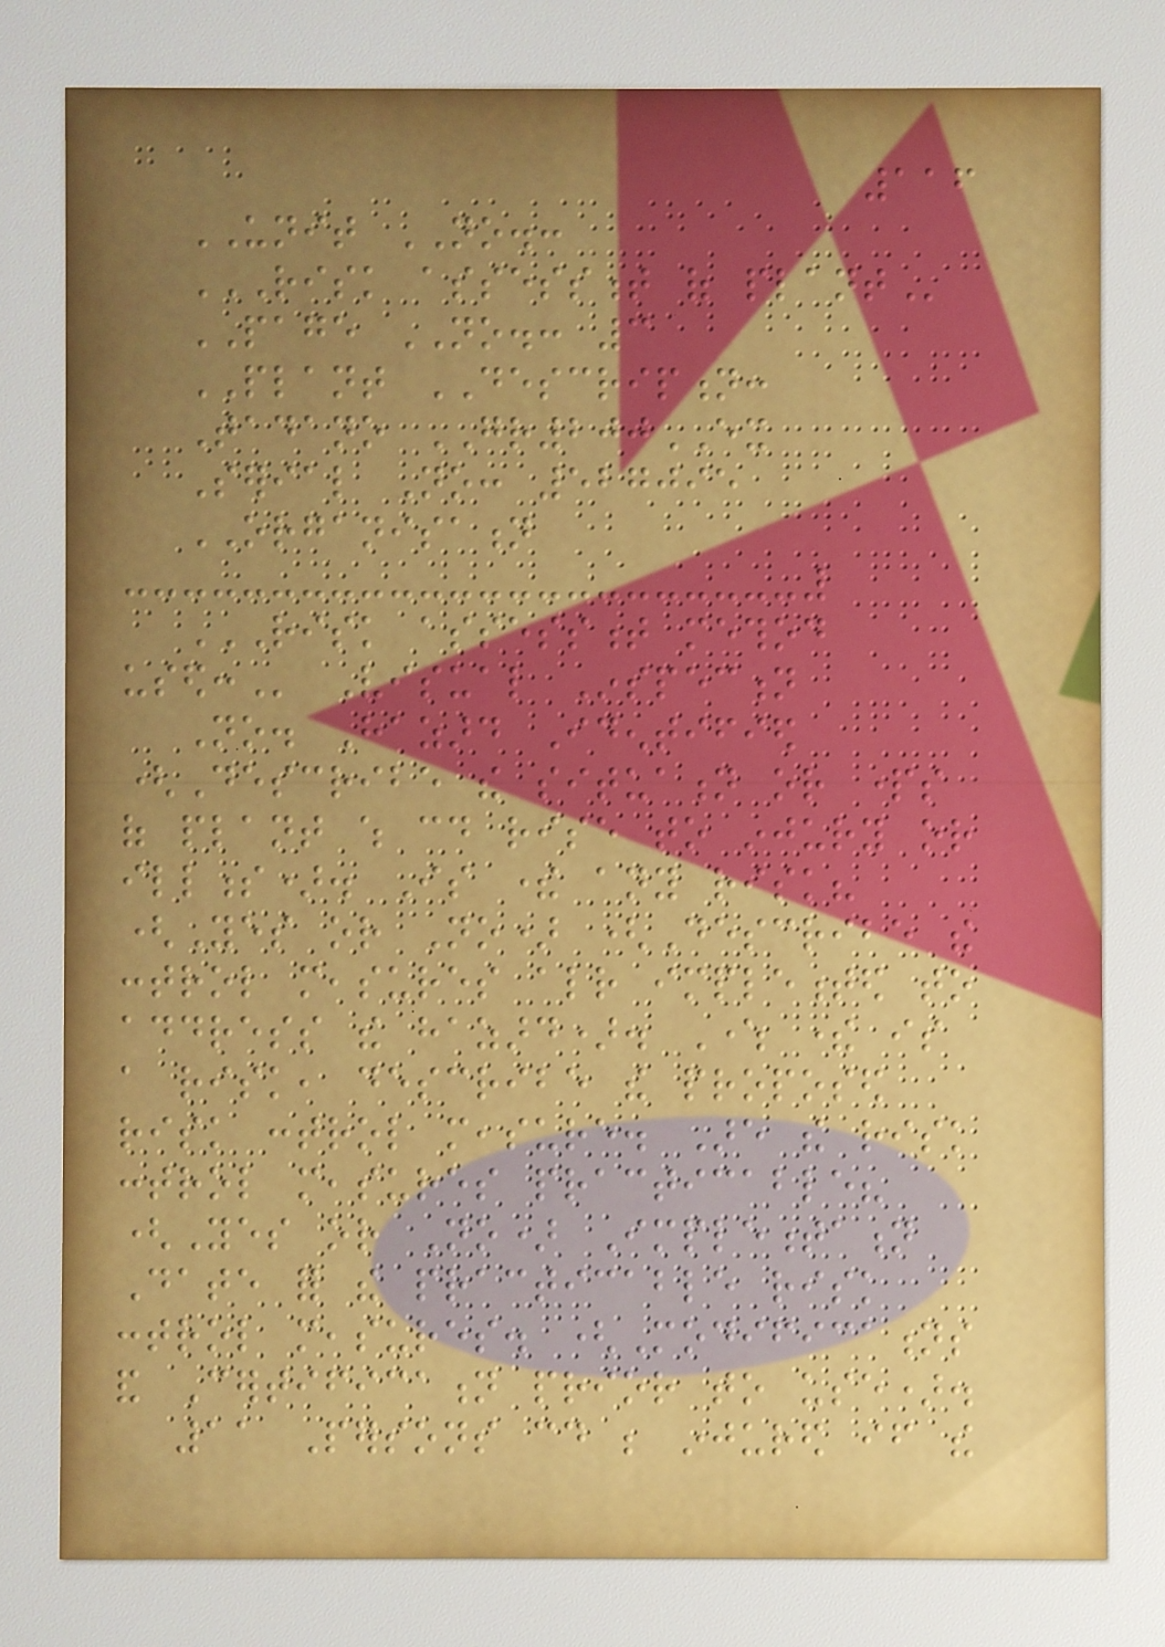116
UNIT NO.:
RISK ASSESSMENT OF PLANT
PAGE NO.: 3
PLANT DESCRIPTION:
Tadano GR200EX
Serial No: 527095
ORGANISATION
RISK ASSESSMENT METHOD
USED: Visual Inspection
No. Hazard Identified
(Describe the situation or parts
of plant which could rise to injury or
illness). Is there any risk?
(Yes or No) (Describe the
control measures already implemented to
address the hazard). Where there is
a risk, describe the proposed
risk control measure. Are the risk
control measures practicable?
(Yes or No) Implementation
Date for the practicable risk
control measures. (Modifications
and Certification prior to use).
11 Persons could be injured if the
